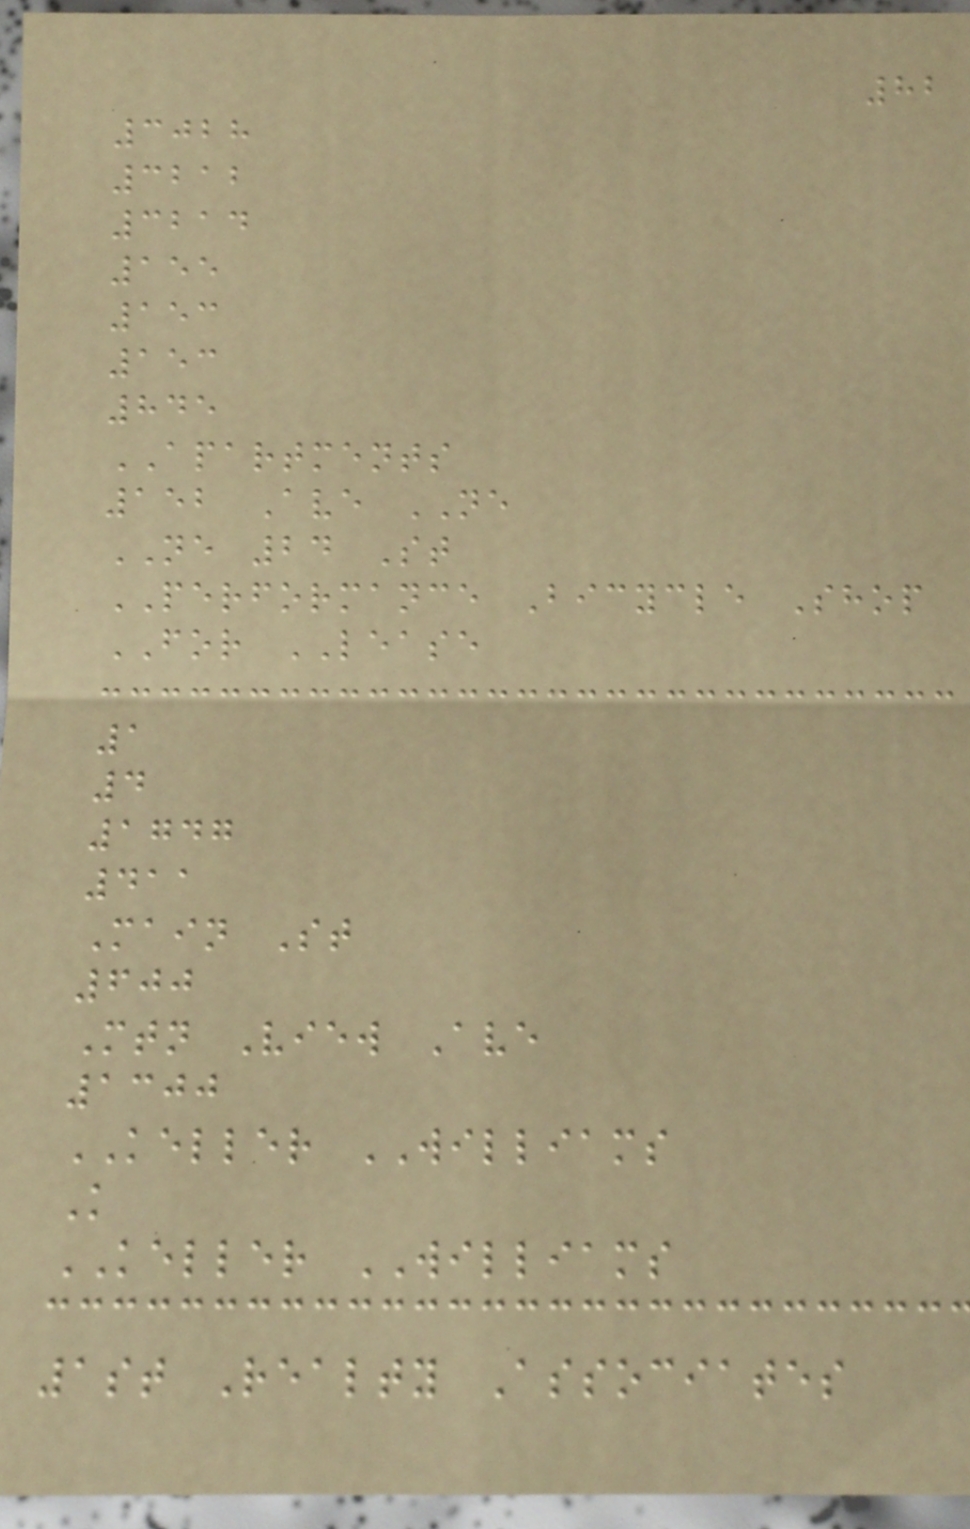82
3028
3212
3214
155
153
153
845
APARTMENTS
152 Ave NE
NE 24 St
PERFORMANCE Bicycle Shop
FOR LEASE
1
4
1747
411
Main St
600
Mtn View Ave
1300
KELLER WILLIAMS
K
KELLER WILLIAMS
1st Realty Associates
